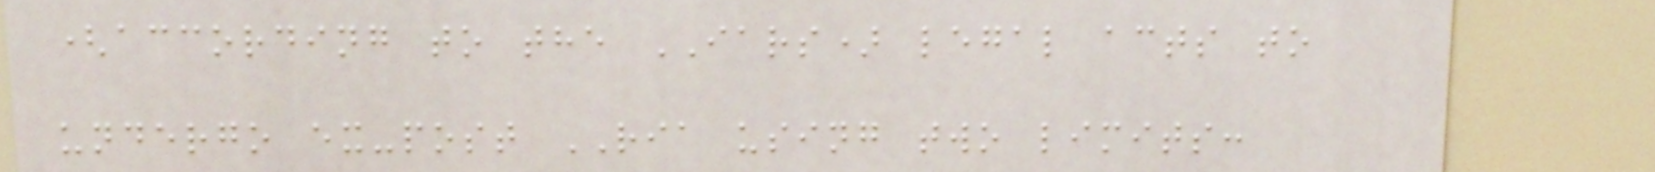(according to the IARS) legal acts to
undergo ex-post RIA using two limits:
